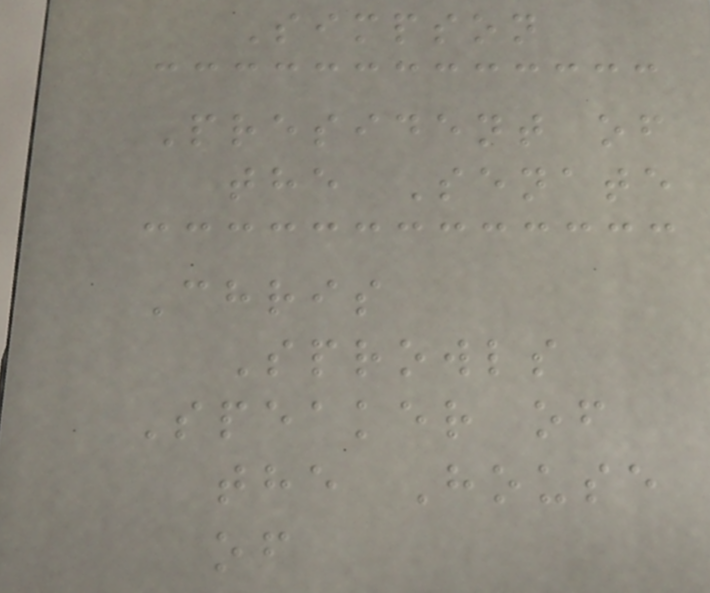Simpson
President of
the Senate
Chris
Sprowls
Speaker of
the House
of
